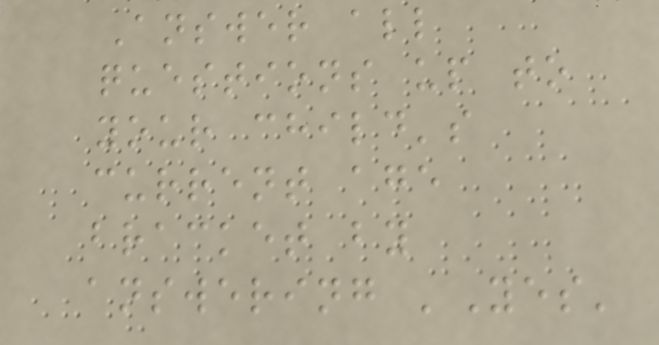Answer all
questions up to
your child's
current age
bracket by
answering 'Yes'
